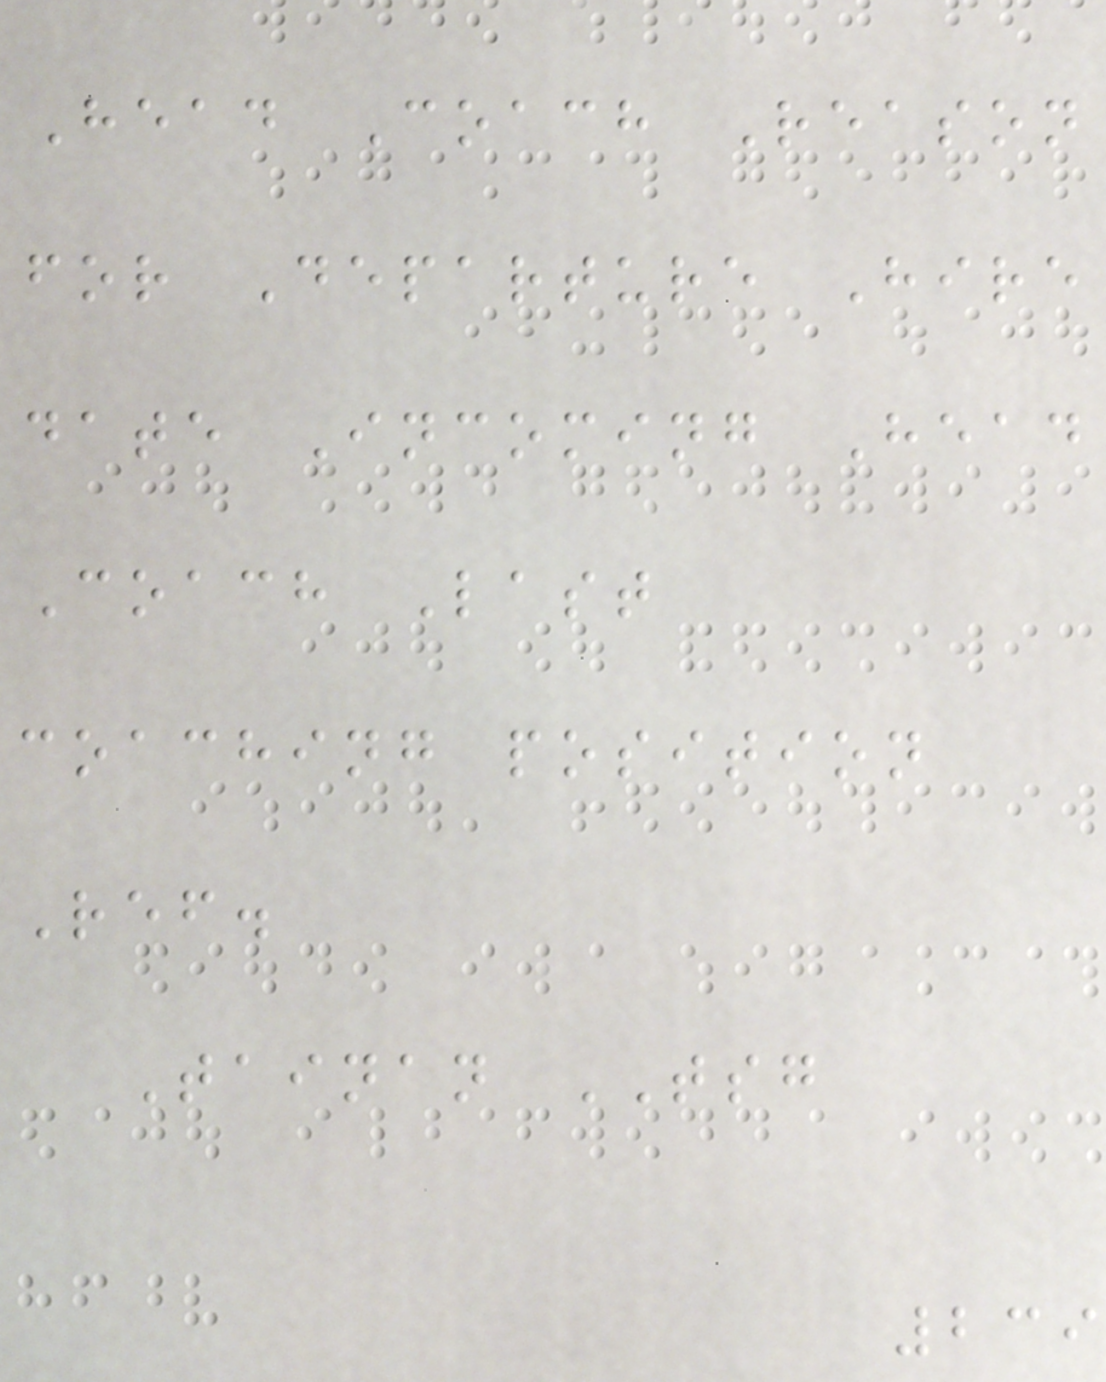Head Coach Reason
for Departure Hire
date Incoming Head
Coach Last
coaching position
Ref.
Tainan TSG
239
